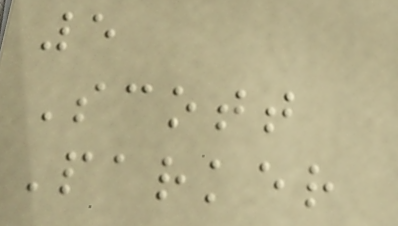5
Scott
Parker
